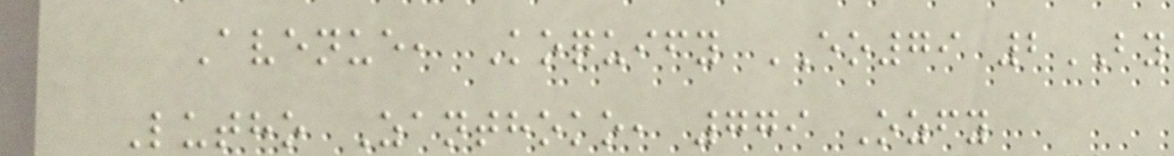Avenue, Koquify EO79 2BY
Lutho Zanthoko, 779 Ozfy
